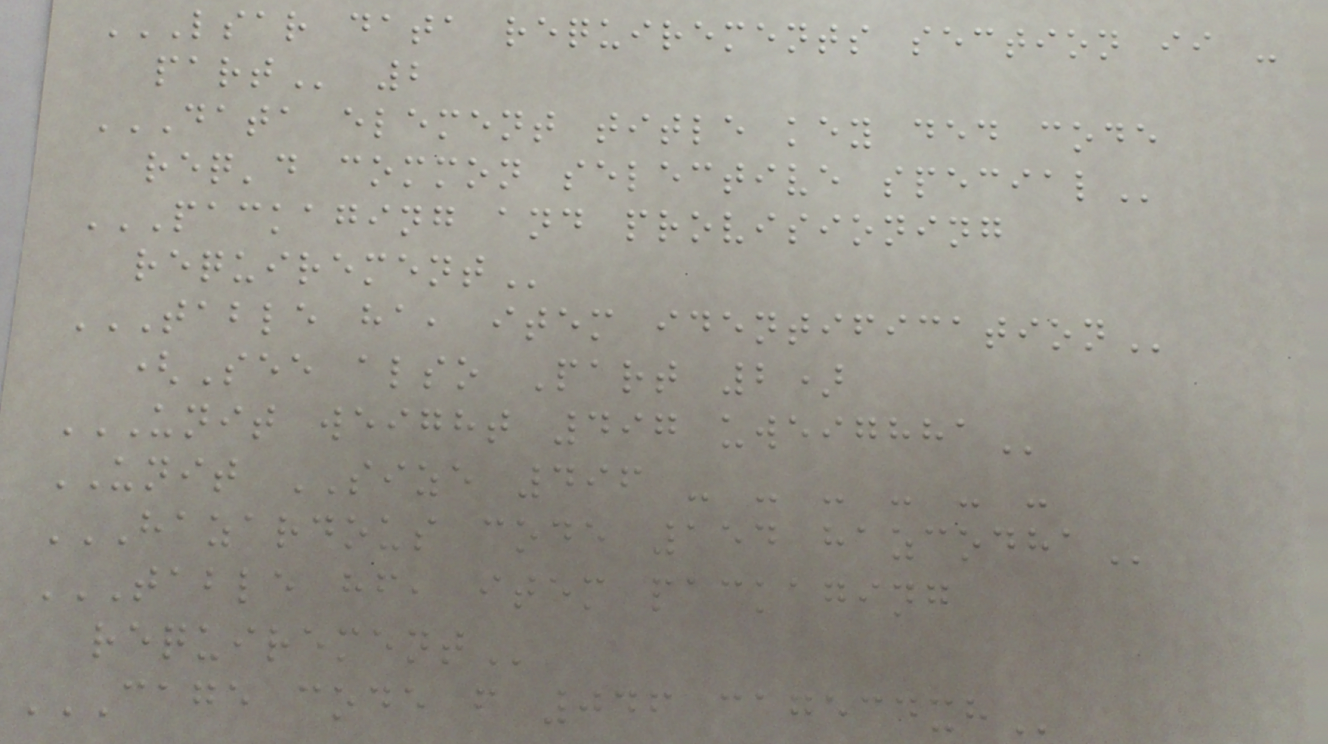LSAR DATA REQUIREMENTS SECTION II -
PART 2
DATA ELEMENT TITLE KEY DED CODE
REQ'D COMMON SELECTIVE SPECIAL
PACKAGING AND PROVISIONING
REQUIREMENT
TABLE HA, ITEM IDENTIFICATION
(See also Part 2)
UNIT WEIGHT 497 UWEIGHHA
UNIT SIZE 496 - - - - - -
HAZARDOUS CODE 154 HAZCODHA
TABLE HF, ITEM PACKAGING
REQUIREMENT
CAGE CODE F 046 CAGECDXH
